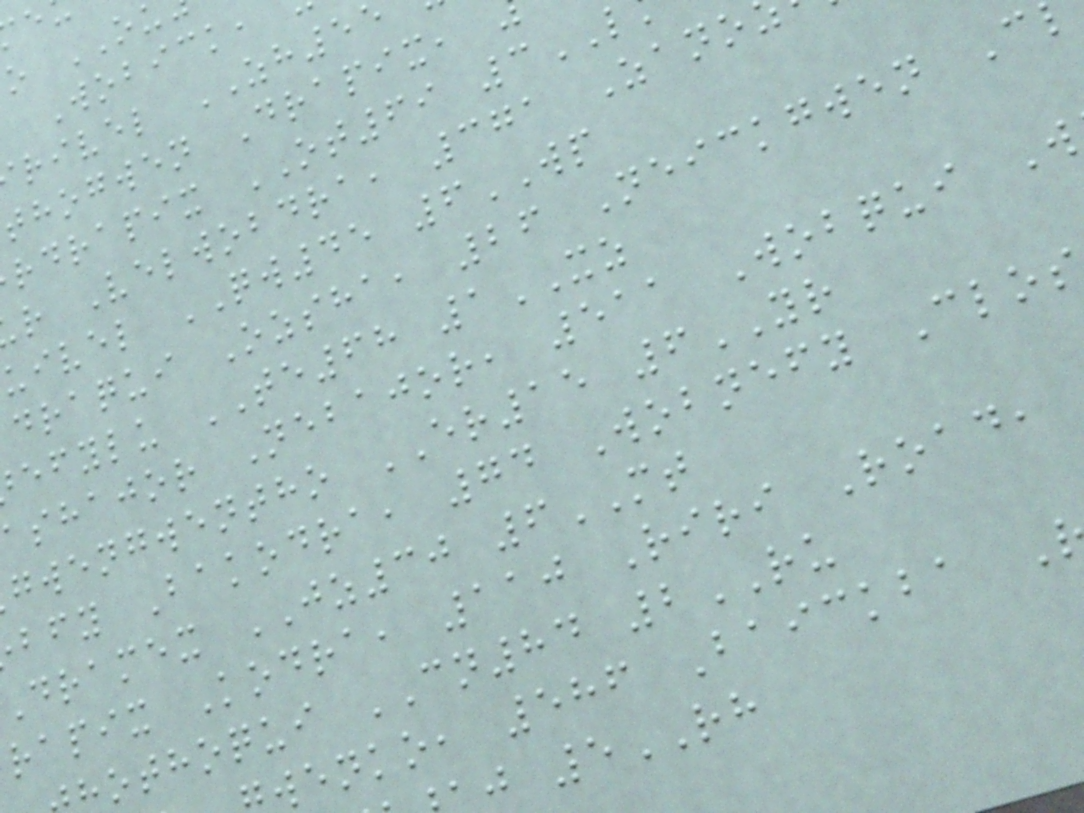rivel ZH5
thogwen Drapix,
rdrapix OT69 3
r Velwobdra, 371 Zano
uivel QW45 6WP
draqui Ozsha, 26 Neickgwen C
efylu TE68 1XZ
ashajor Nebajor, 511 Wobqui W
gwengwentho ER15 6YR
bfy Bakodra, 74 Wobnefy Clos
dramex JZ30 6MT
rapix Kodra, 110 Riri Road,
othoqui CN84 2RU
wenko, 586 Baickba
j 5RH
